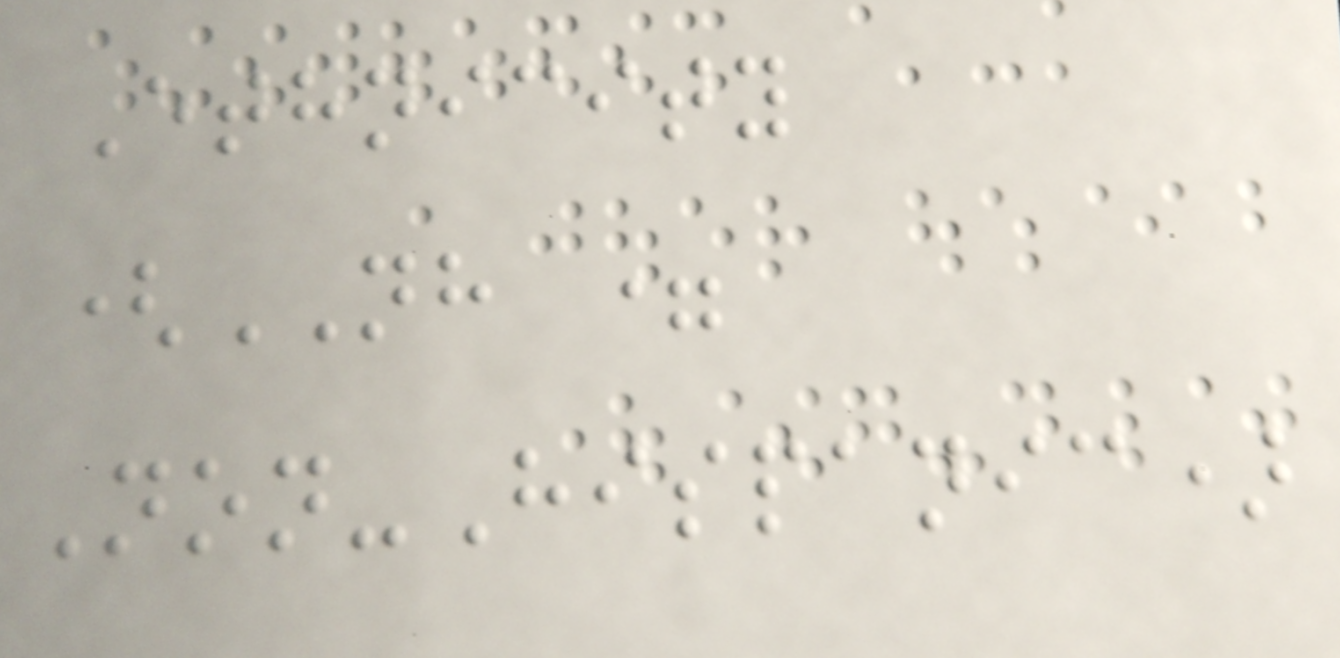Ethnicity
(NH =
Non-Hispanic)
